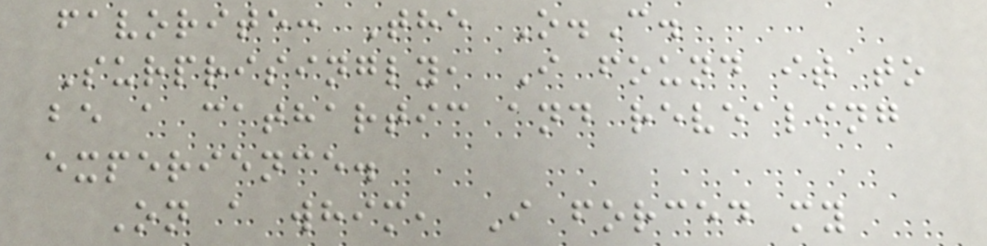favorite: The O.C.
Surprisingly, I found it to
be a cathartic and revealing
experience.
On a whim, I forced my
